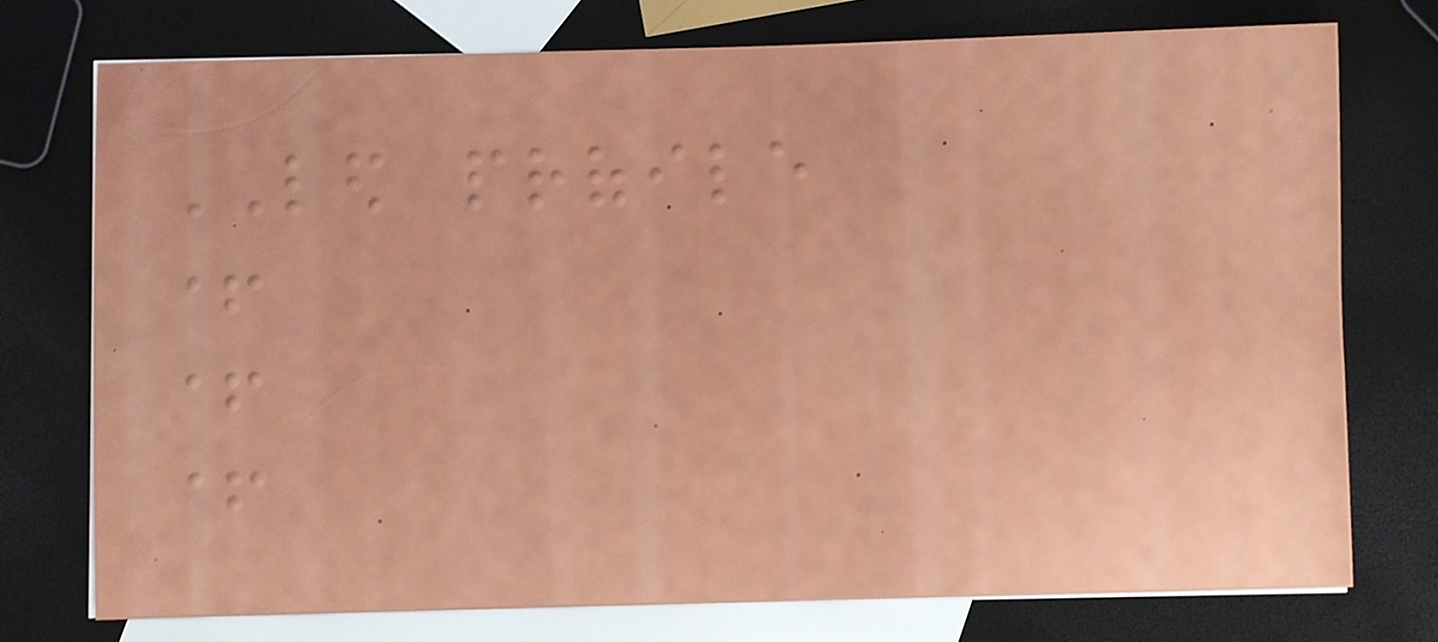LED profile
+
+
+
